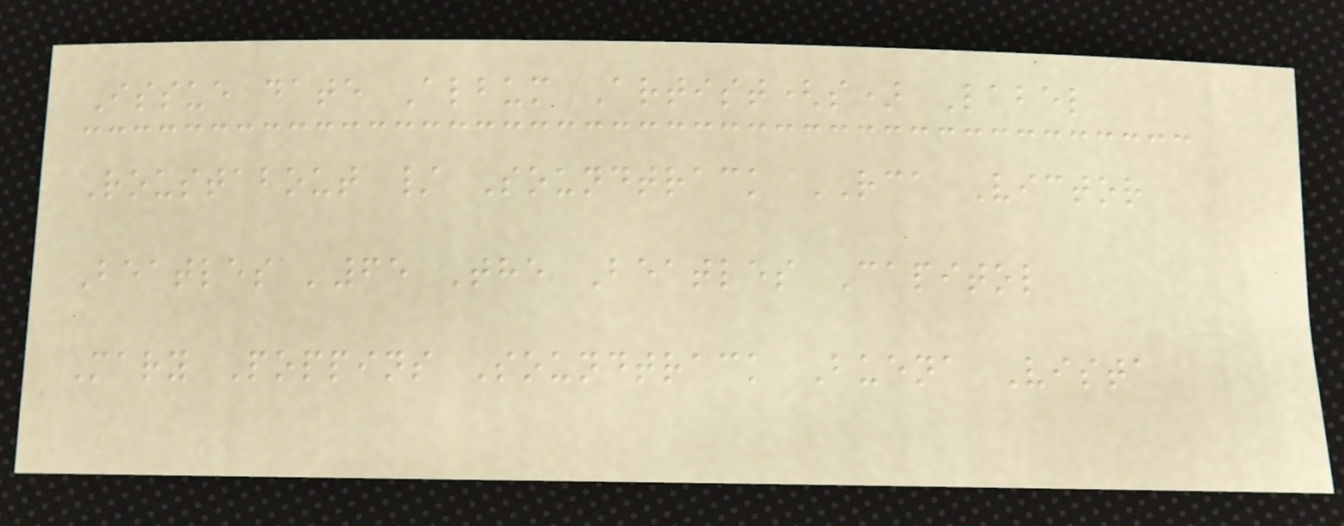Issue date Album Artist(s) Label
Roustabout / Soundtrack RCA Victor
Beatles '65 The Beatles Capitol
Mary Poppins Soundtrack Buena Vista
